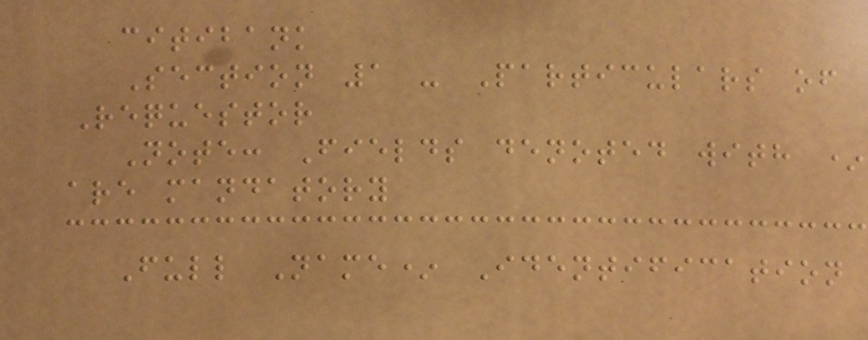citibank
Section 1 - Particulars of
Requestor
Note: Fields denoted with *
are mandatory
Full Name* Identification
